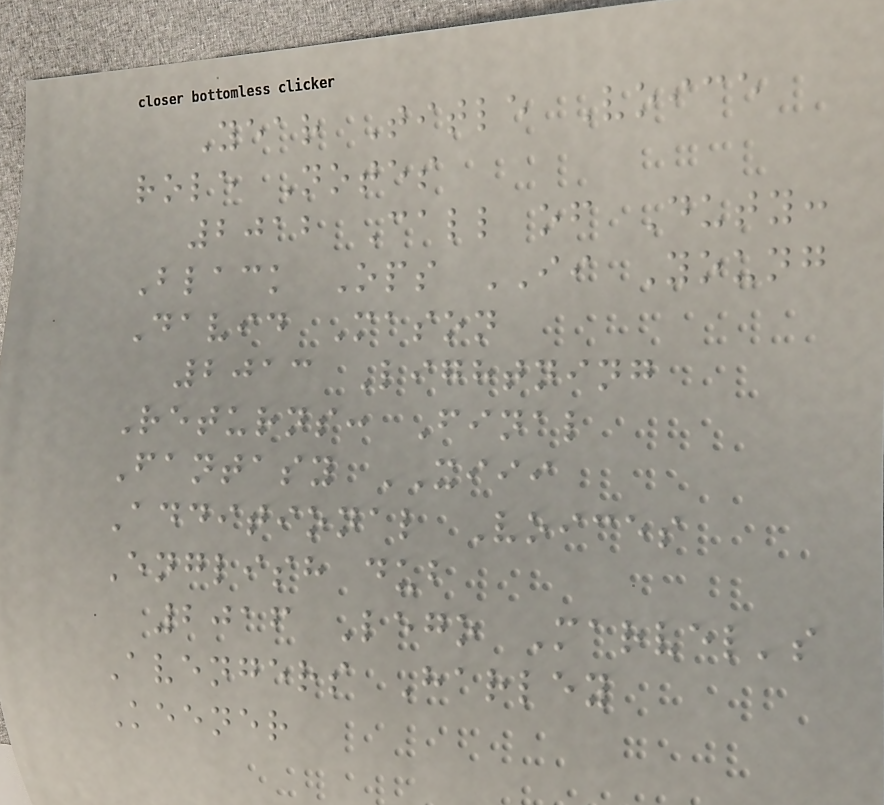Year Title Voice
role Notes
2012 Call of Duty:
Black Ops II Young
David Mason
2013 Lightning
Returns: Final
Fantasy XIII
Additional Voices
English dub
2016 Lego Marvel's
Avengers Harley
Keener
